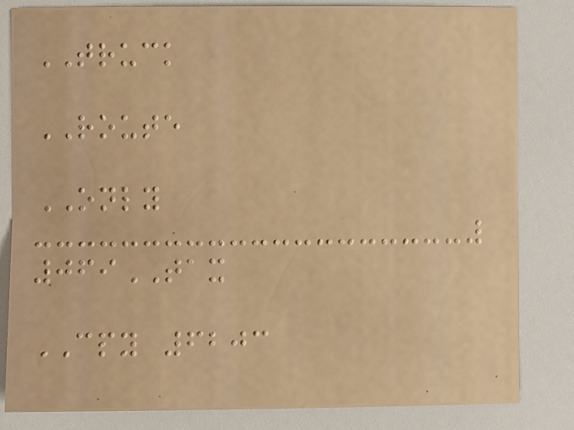TRUCK
ROUTE
ONLY
069TAX
CPY 6203
